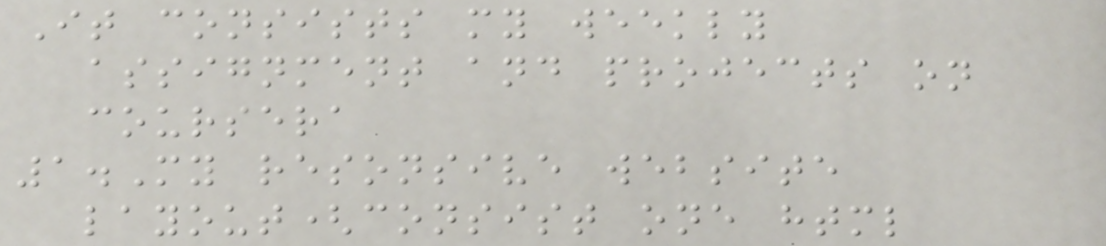It consists my weekly
assignment and projects on
coursera
1.My resonsive website
layout(consist one html
